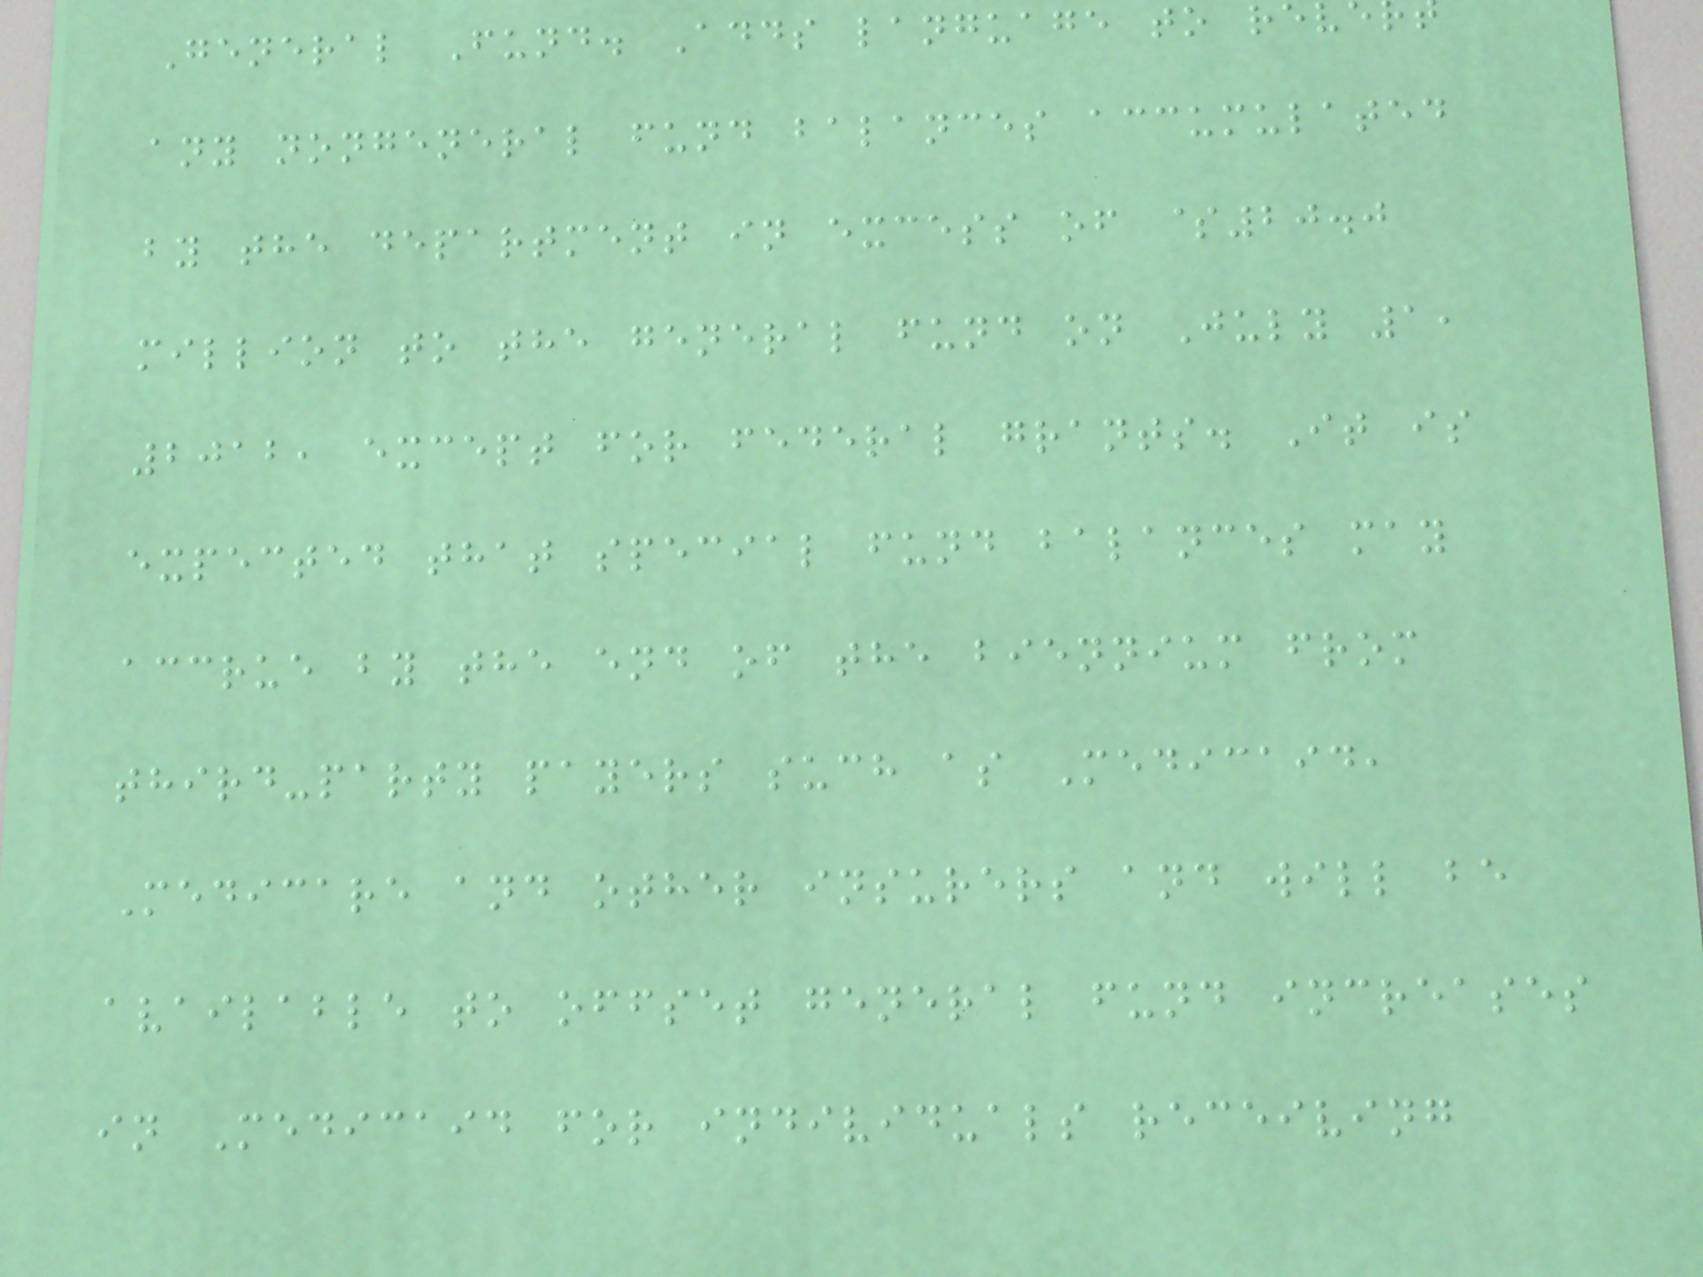General Fund. Adds language to re
any nongeneral fund balances accumulated
by the department in excess of $20.0
million to the general fund on July 1,
2012, except for federal grants. It is
expected that special fund balances may
accrue by the end of the biennium from
third-party payers such as Medicaid,
Medicare and other insurers and will be
available to offset general fund increases
in Medicaid for individuals receiving
